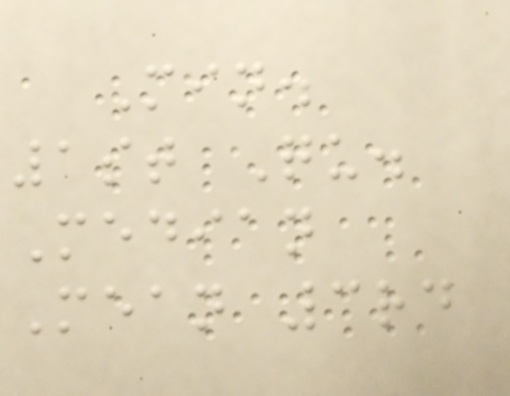Min.
1st Qu.
Median
Mean 3rd
